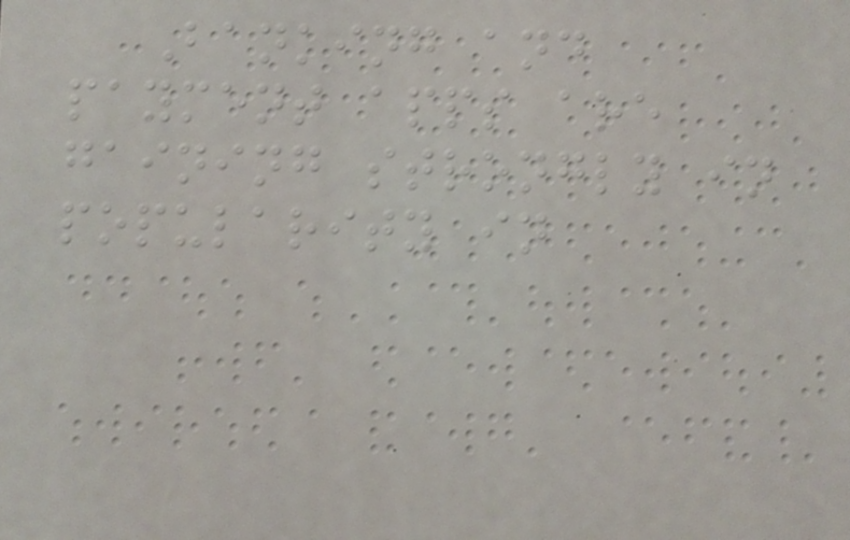Banking and
payment apps are
gaining strongly in
popularity in
